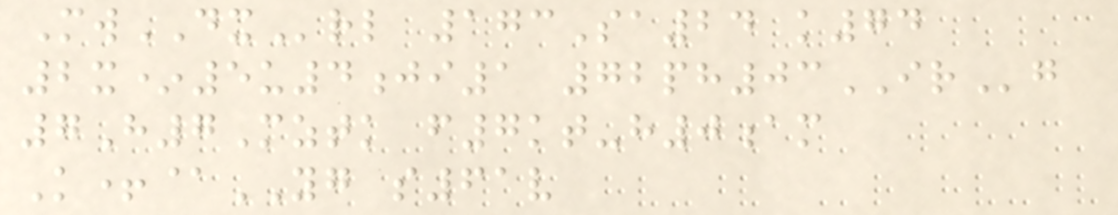MwDXrl 173Sa24 k74
2x*5u4ji1 72ph03IRg
7H7Mztk f7kt-h0am
K+@YG s61v
